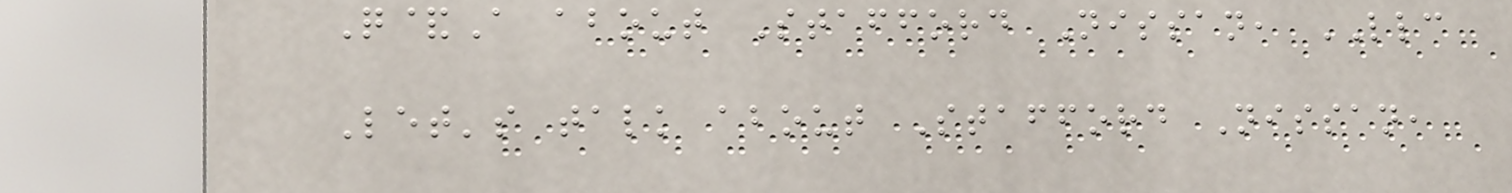Q&A about Stafford Nissan, LLC
Let's talk about Stafford Nissan,
